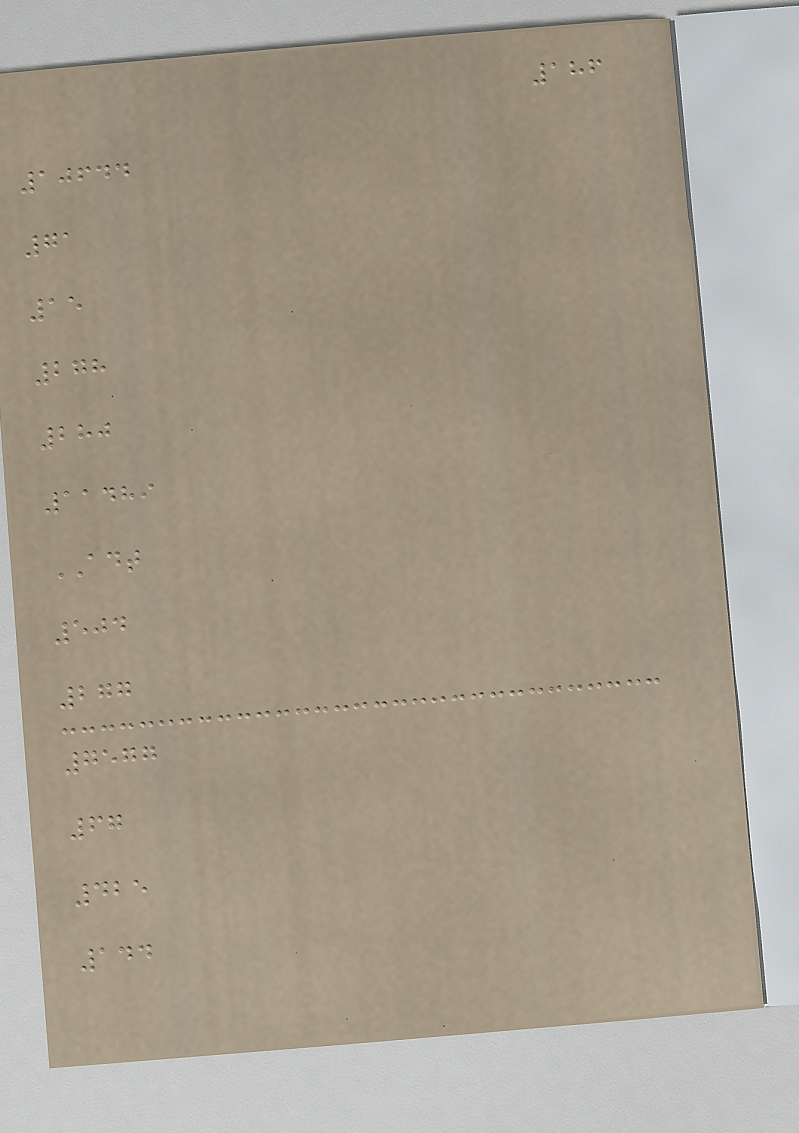186
10644
71
15
278
280
11489
ADT
504
277
7577
67
425
144
